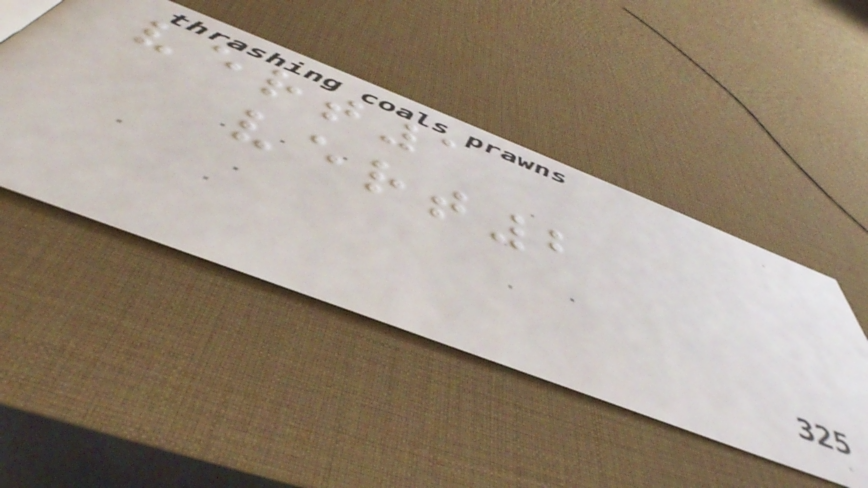vert1
vert2
